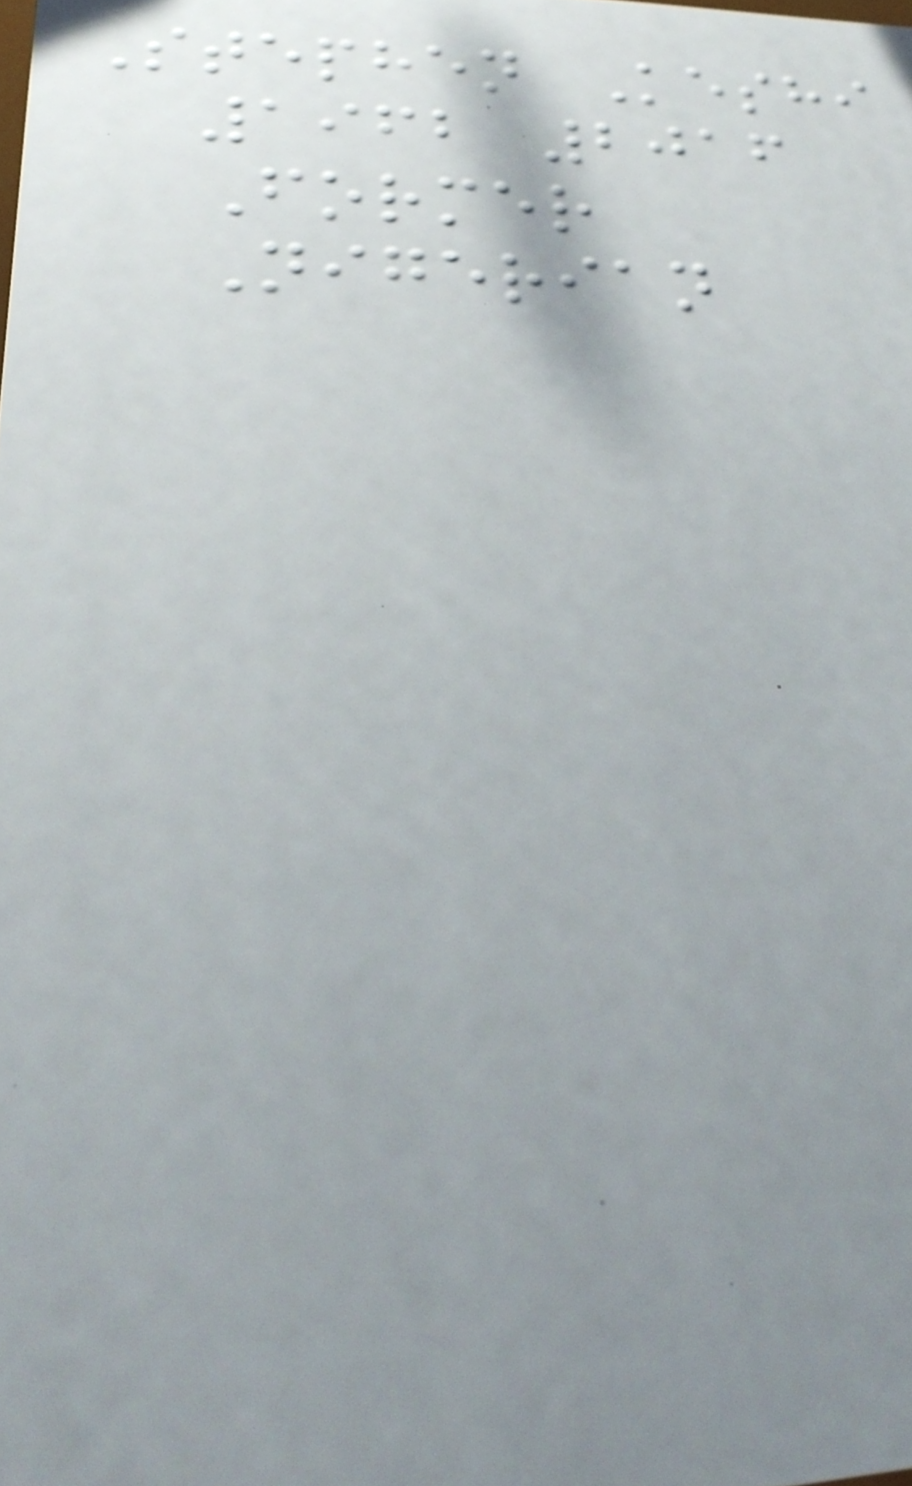Stephen Keshi
1962 2016
Former
Nigerian
